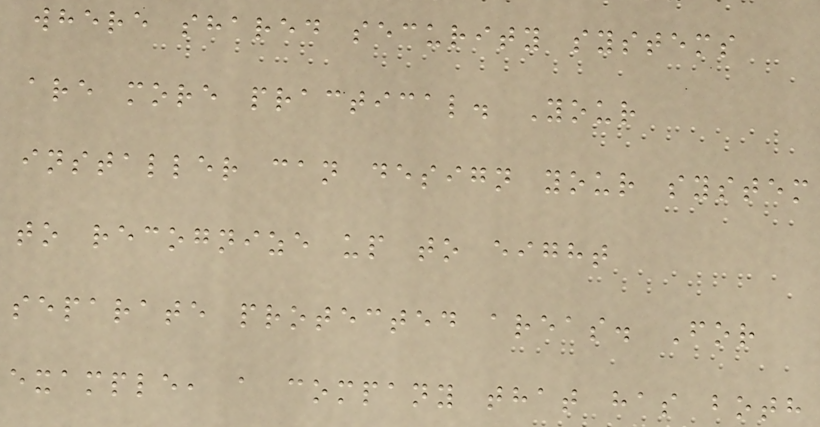where shared security systems
are more practical. Your
installer can design your system
to recognize up to eight
separate protected areas. For
example, a company that has both
